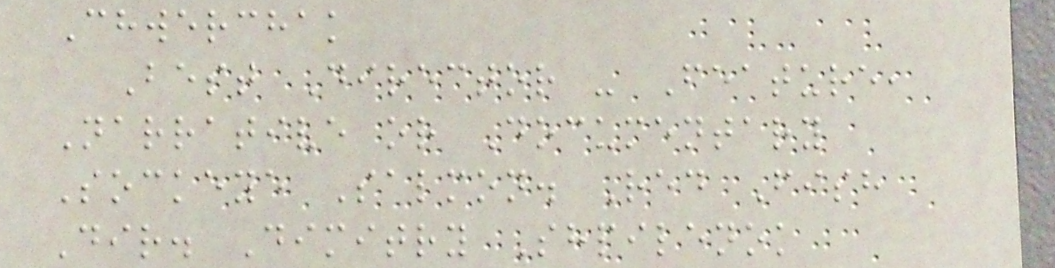Chwerchak
Best Director - Feature,
Narrative or Documentary
Sockeye Salmon. Red Fish
Dir. Dimitry Shpilenok
